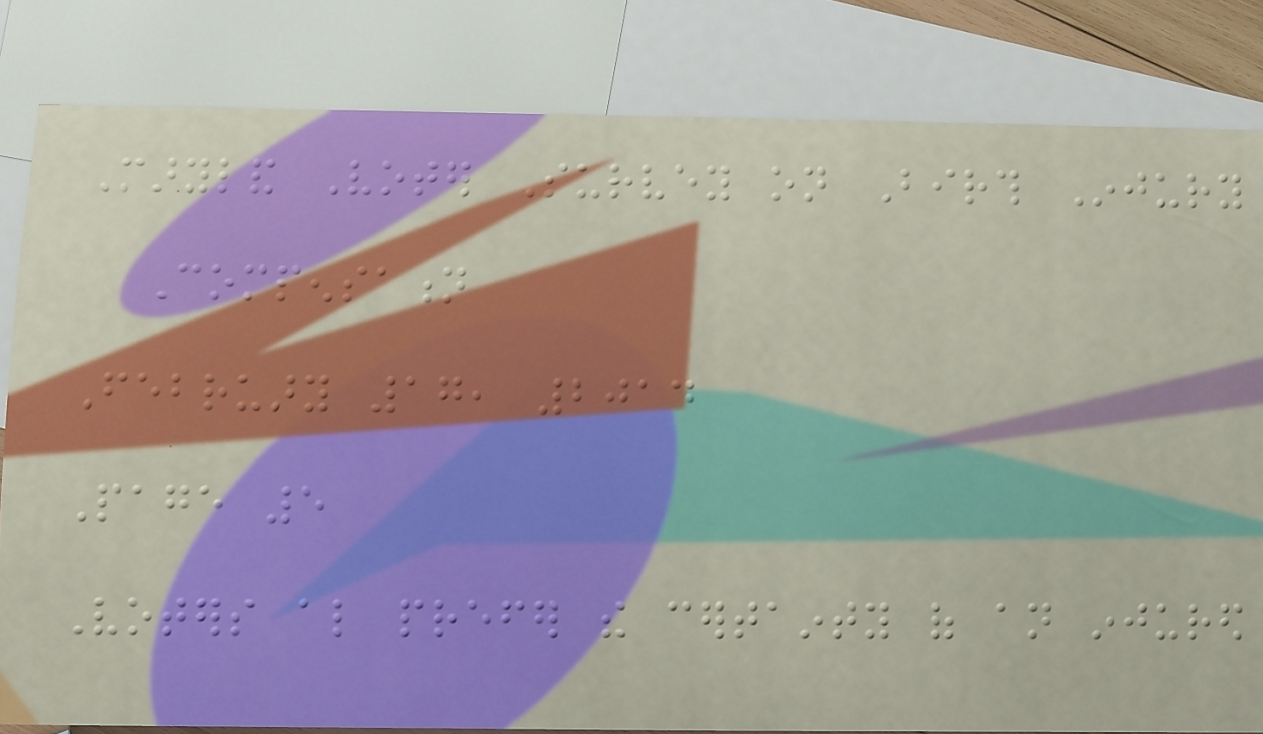Maryland Voter Survey on Birth Injury
Compensation
February 17, 2014
Page 5
Voters also prefer the certainty of an injured
